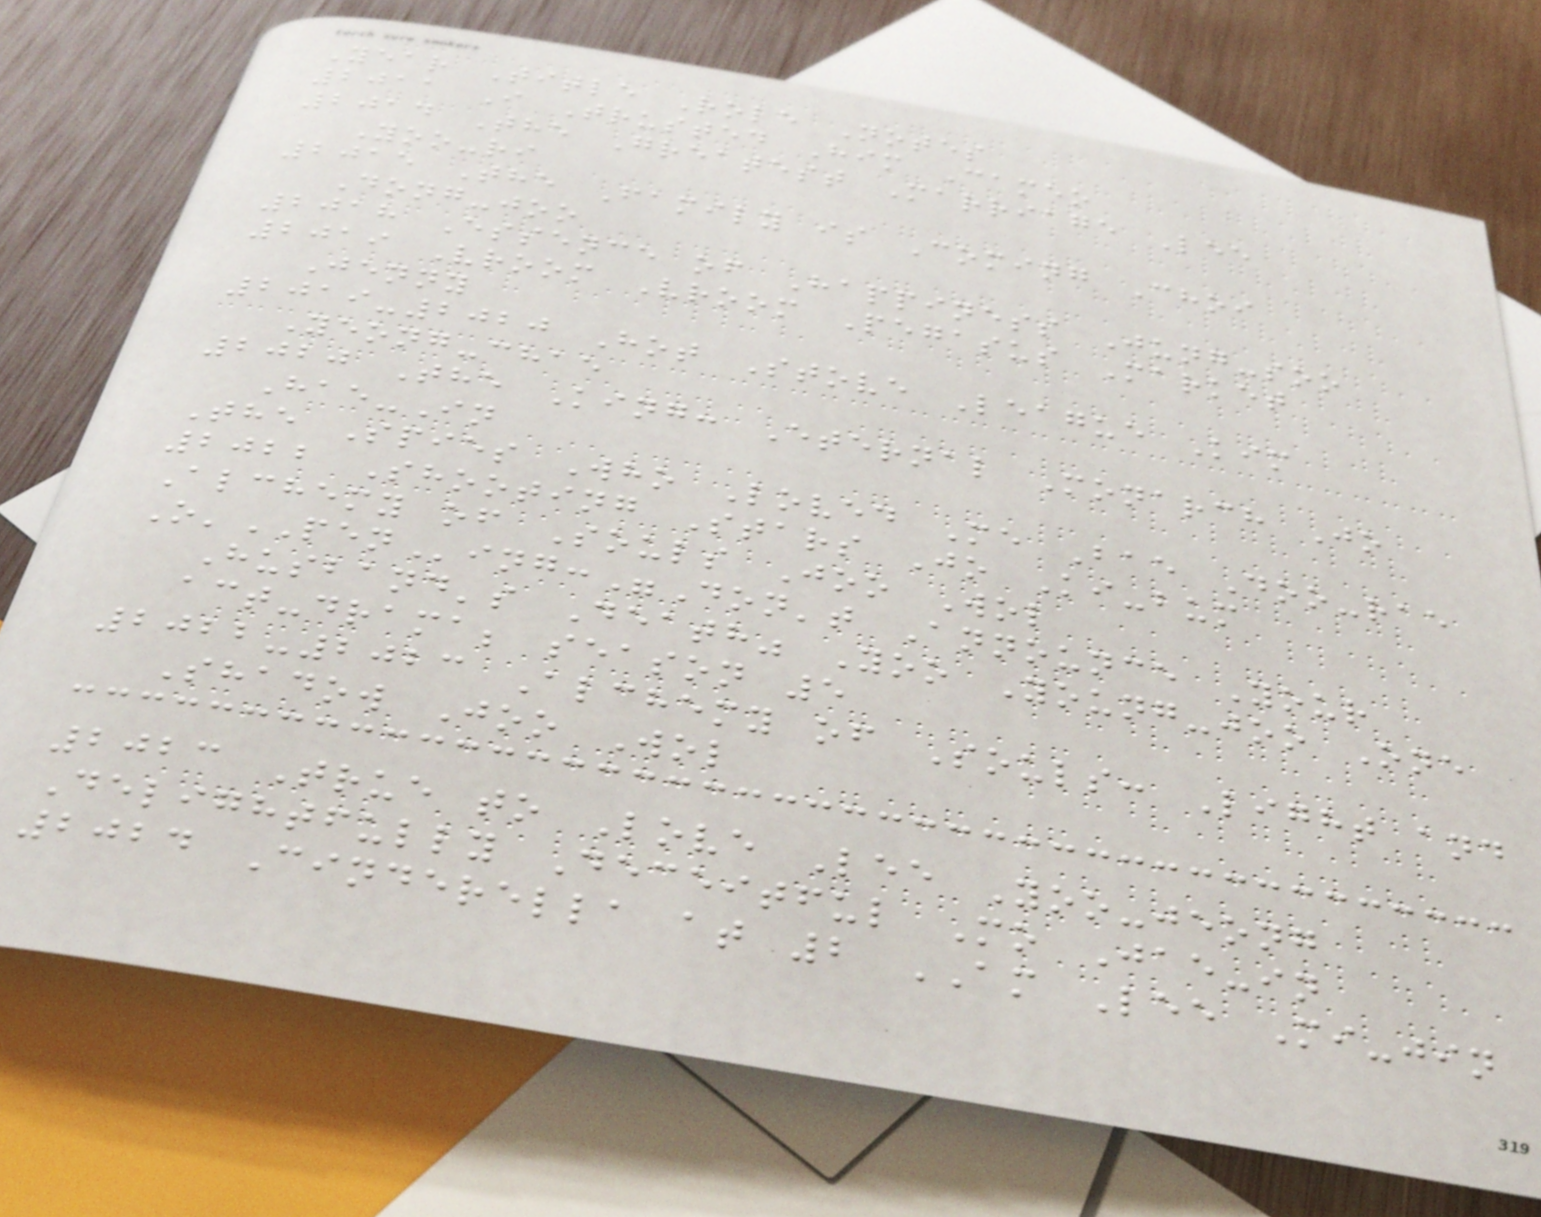Year Title Role Notes
2011 I Trusted Him Cameo
2014 The Greatest Marriage Lee
Yoo-ri
2015 The Family is Coming Choi
Dong-joo
2018 Essence of Happiness Jung-soo
2019 Vroom Vroom Pegasus Market
Jenny
2019-2020 Hot Stove League Kim
Yeong-chae
2020 The King: Eternal Monarch Jo
Hae-In
The Spies Who Loved Me Bae Doo-rae
2022 Shooting Stars Jo Ki-bum
Alchemy of Souls Joo Wol
O'PENing:"Don't Announce Your
Husband's Death" Yoo Young-joo One
act-drama; season 5
2022-2023 Alchemy of Souls: Light and
Shadow Joo Wol
2023 True to Love Lee Yoo-jeong
Delightfully Deceitful Mo Jae-in
2024 Cinderella at 2 AM Lee Mi-jin
